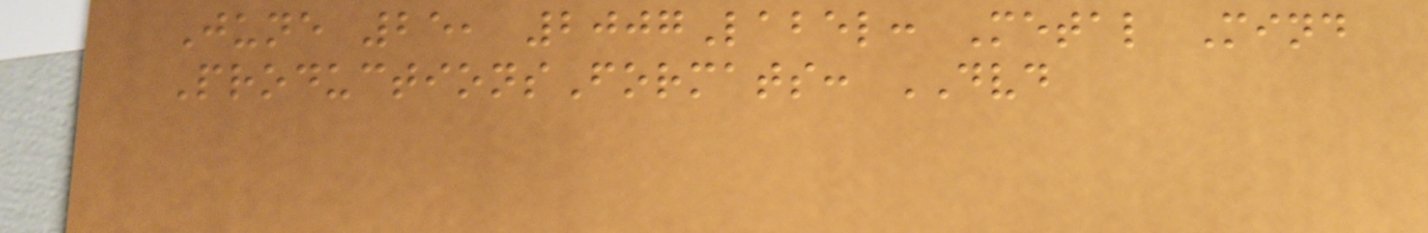June 25, 2007Label: Metal Mind
ProductionsFormats: DVD
